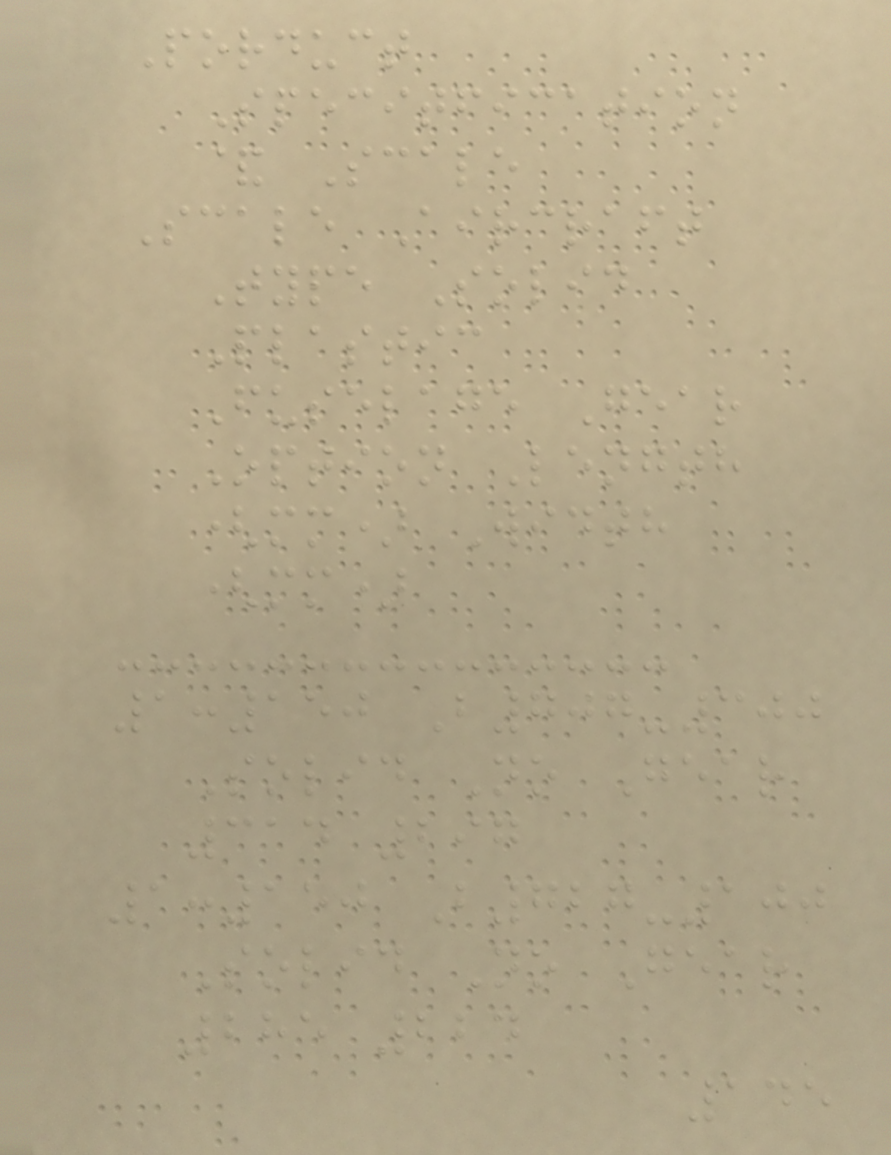Porduct
Specitfication
& Scale
Scale Aircraft
Type Solid
Plastic
Fuselage Gear
Option Length
(mm) Width
(mm)
1:150 B707-300
Solid No Gear
314 297
1:150 B727-100
Solid No Gear
285 224
145
